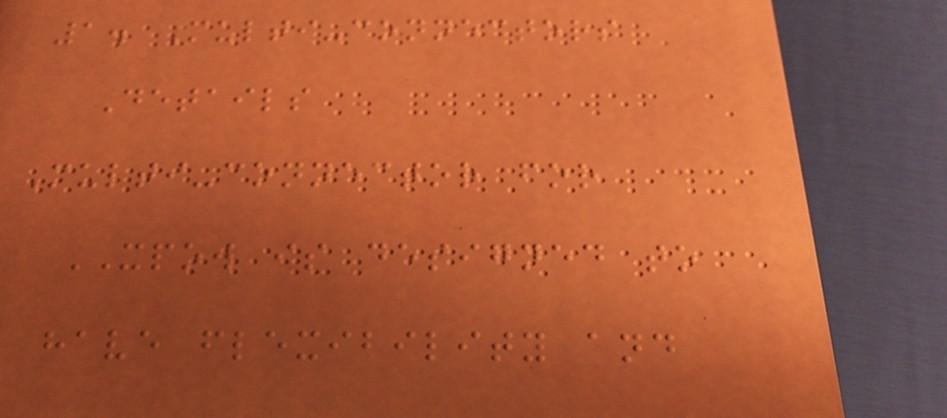1. Multi-connectors
Details
Multi-connector for
XPOW is designed to
have flexibility and
